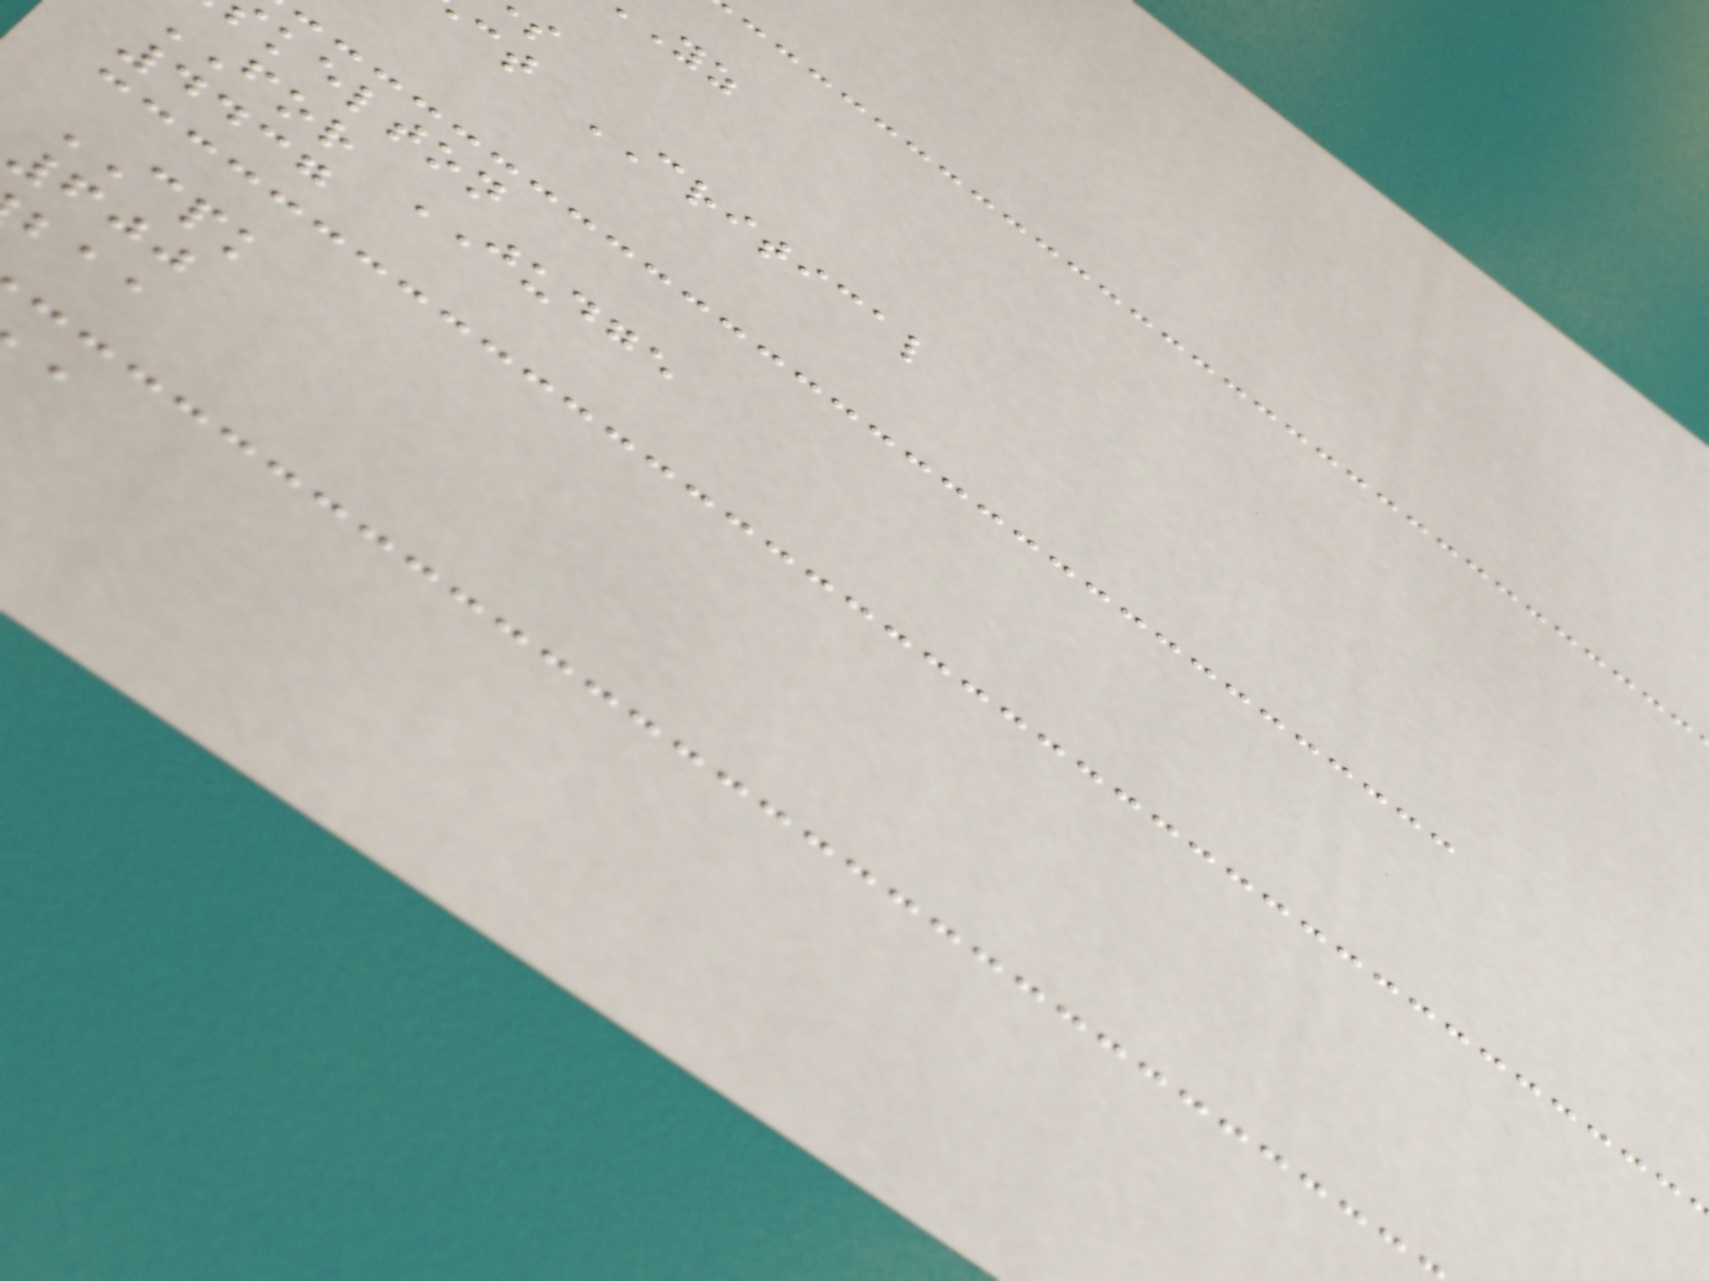ct CRITICAL
kelton
for JUDGE
4437
CPK
600
